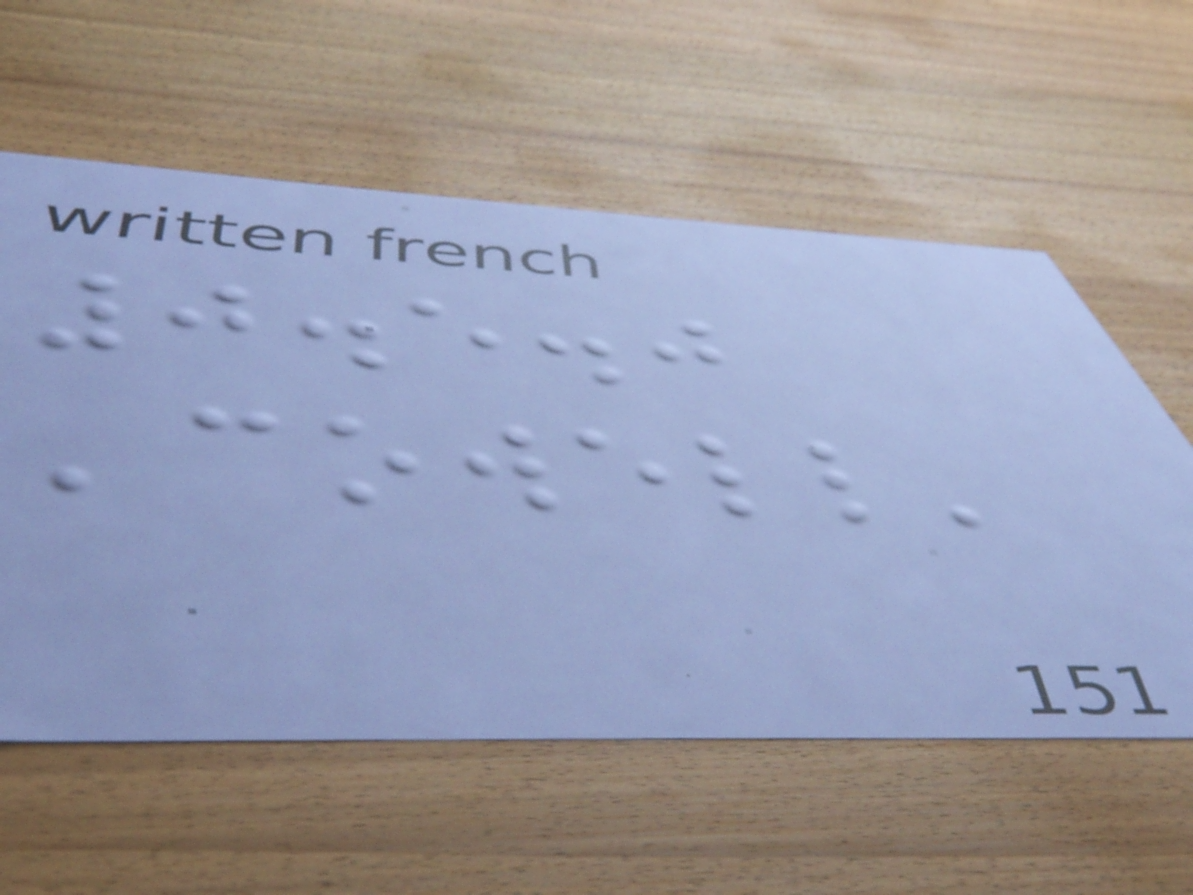0.5.0
'cowell'
